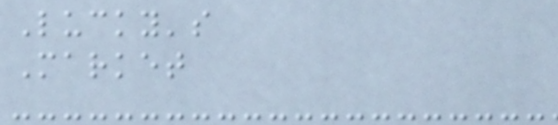Lucky's
Market
